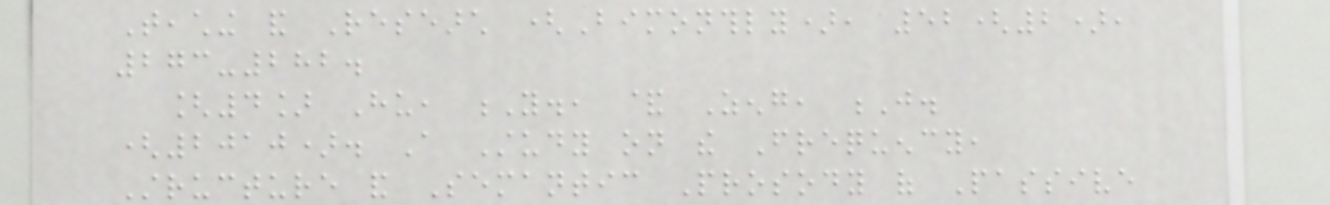Teaching and Research (Bimonthly), 52(2),
273-282.
[4] Hu, Y., & Zeng, J.
(2010). A Study on the Frequency,
Structure and Semantic Prosody of Passive
